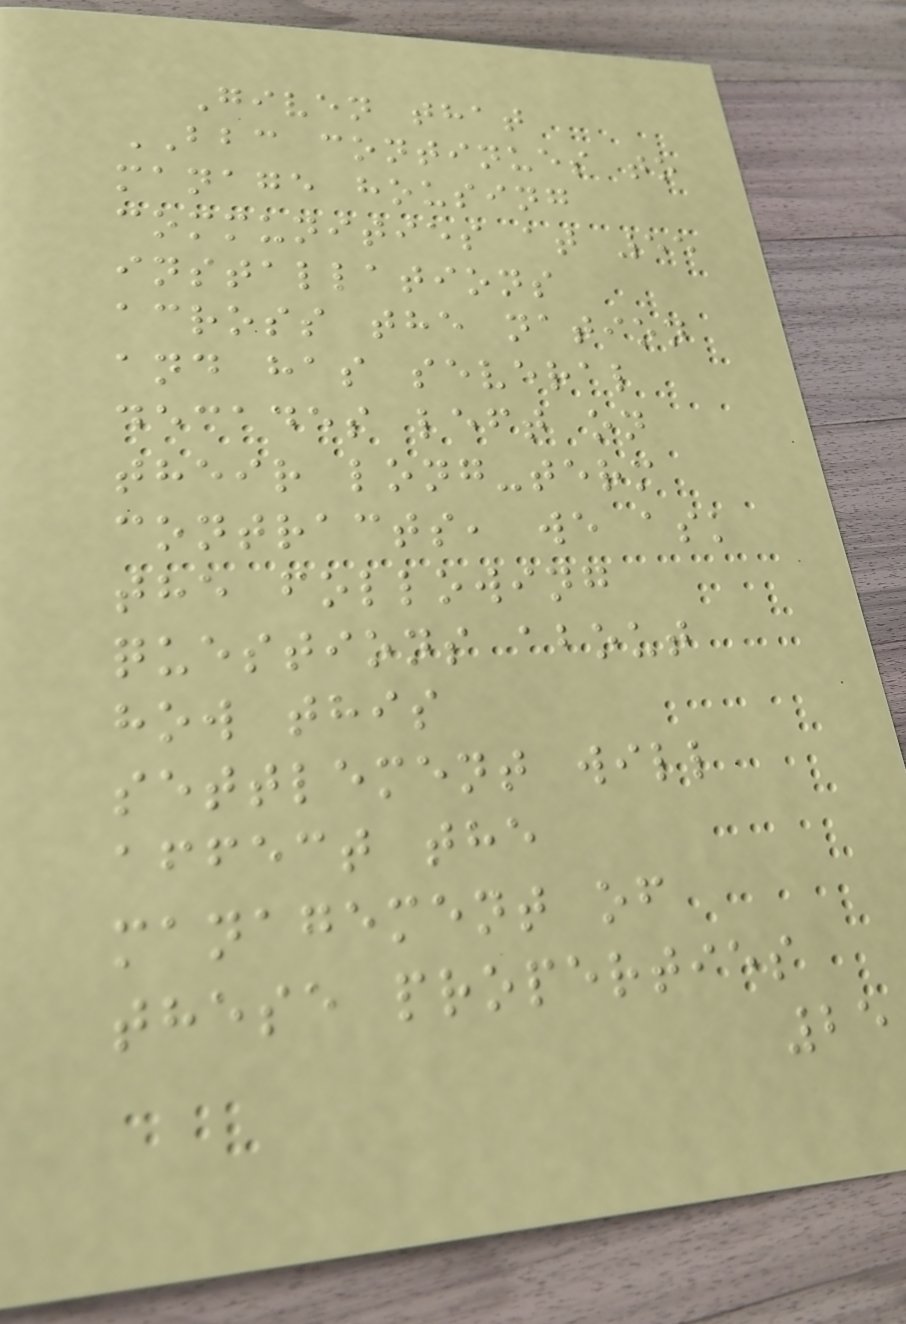Given that
BBC continues to
manage housing
communities at 55
installations
across the nation
and has several
decades left on
their long-term
contracts, we ask
the following
questions about
how this
settlement will
affect the
management of
these properties
25
